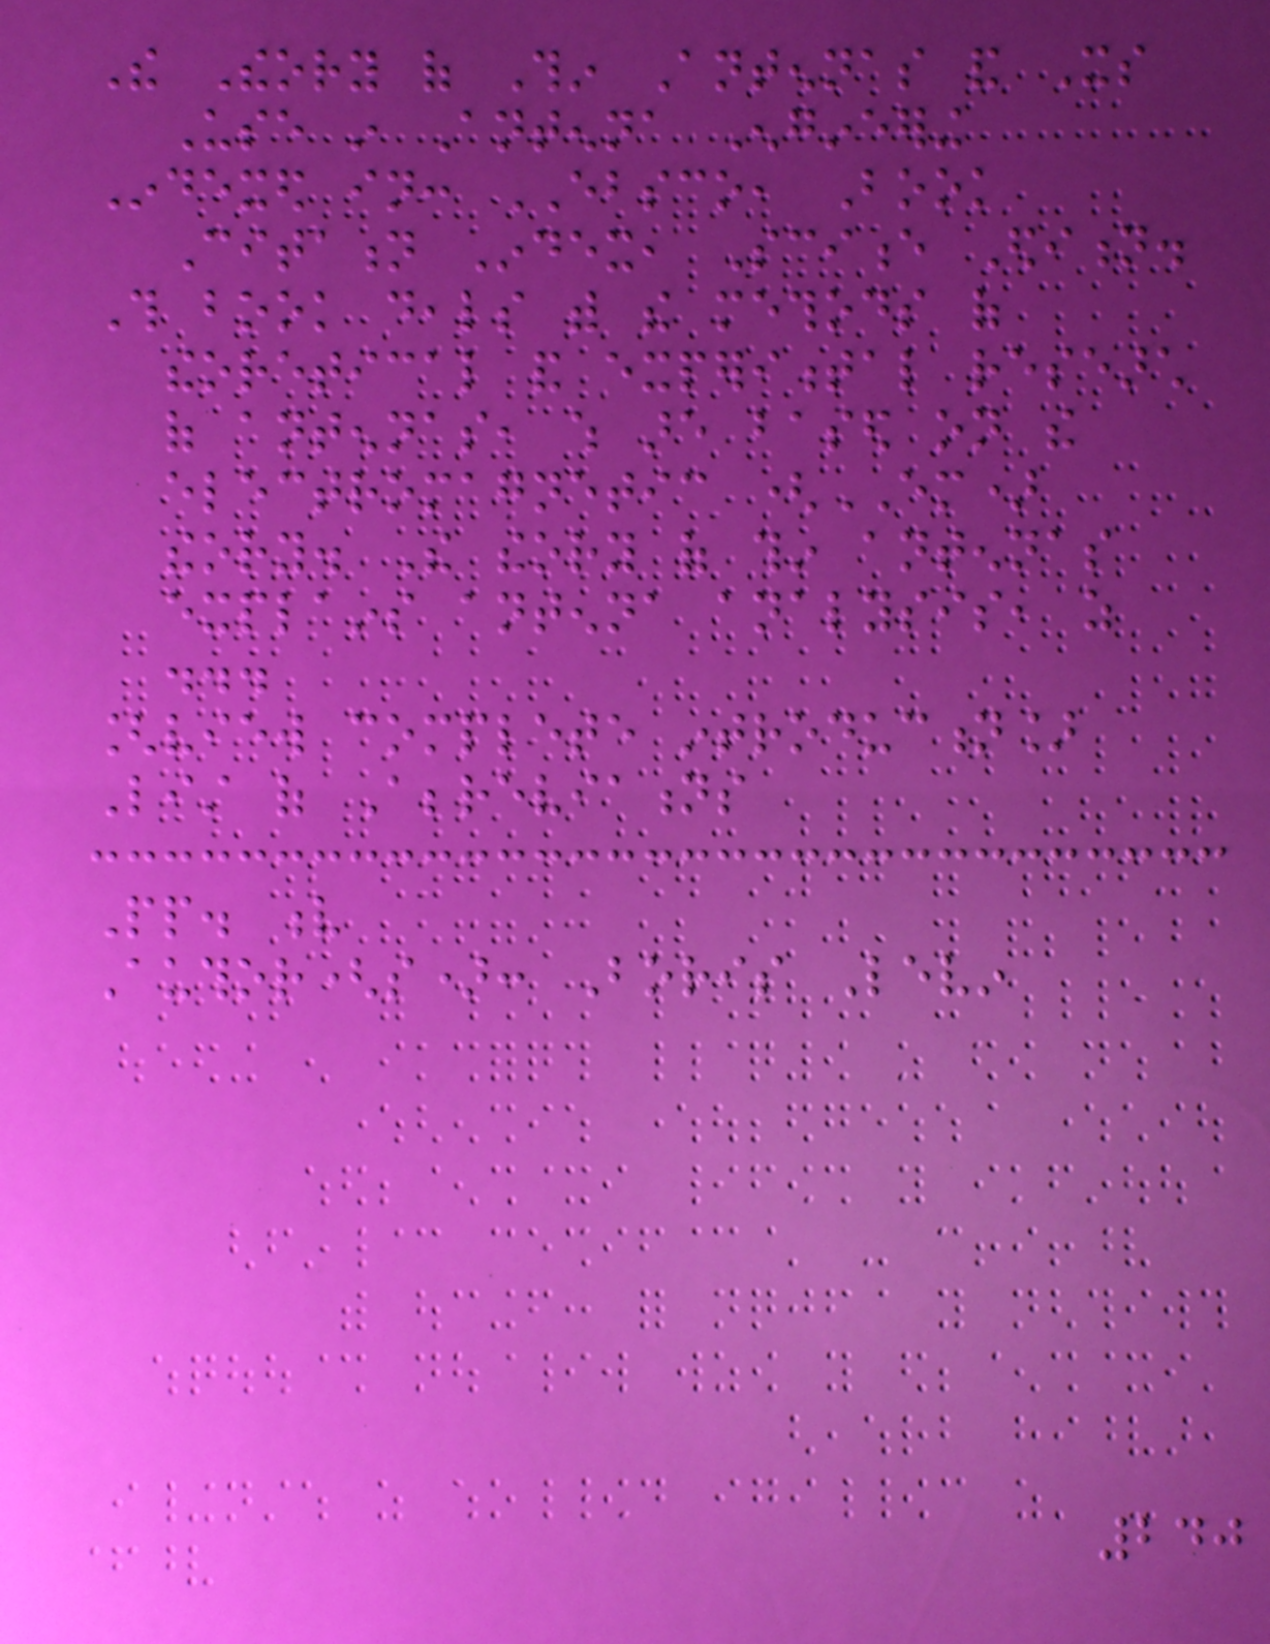The Theory of Thin Antennas and Its
Use in Antenna Engineering
Indexed in: EBSCO, Book
Citation Index, Science Edition.
This book deals with the methods of
theoretical and experimental research
of antennas, which are based on the
electromagnetic (EM)
theory. The theory of thin antennas
explains antenna analysis, as
...
[view complete introduction]
List of Abbreviations
Pp. v
Author(s): Boris Levin
240
